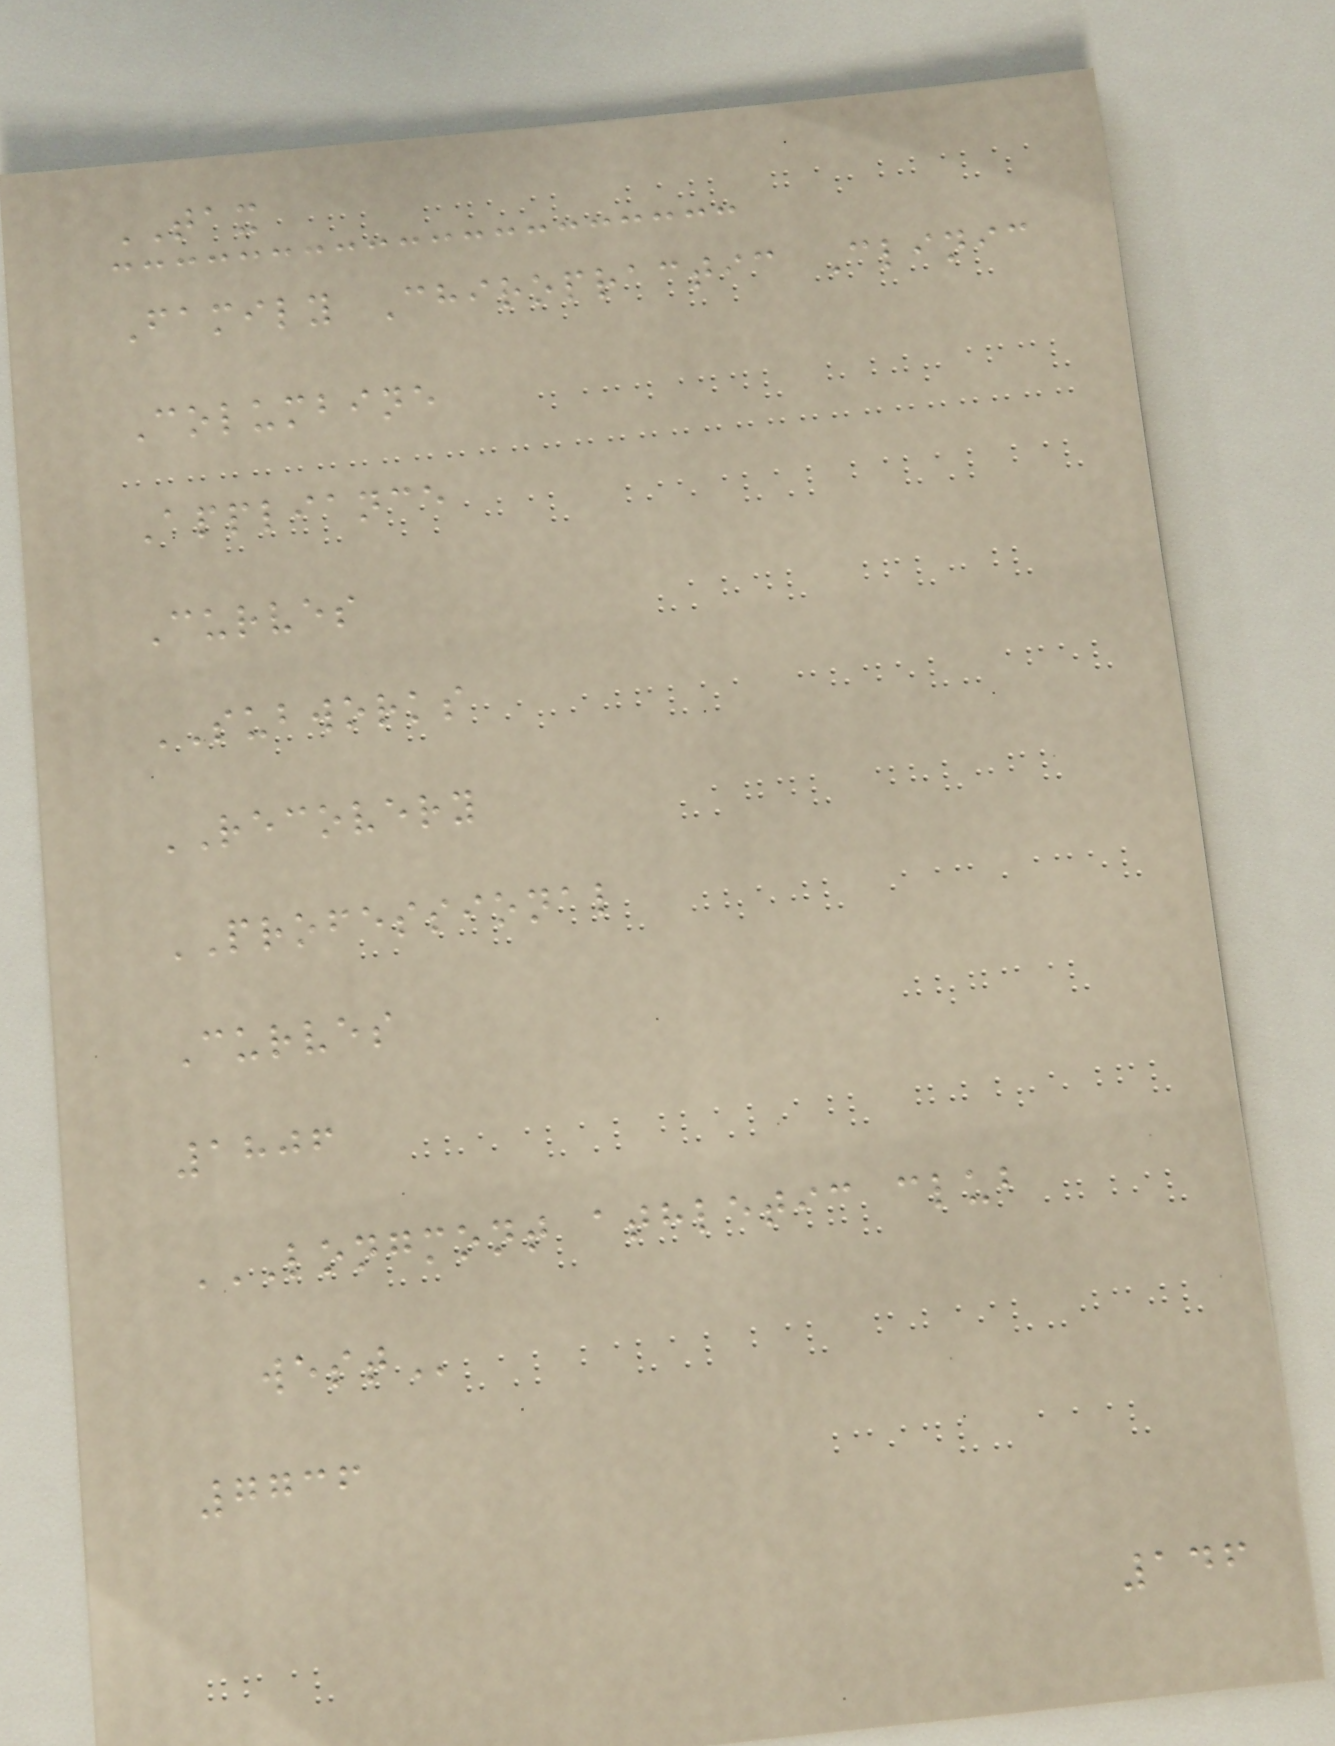TAX
Family Chiropractic Clinic
Columbine
Appliance
Curves
SUBWORKS
RECOVERY
PROFESSIONAL
Curves
1806
LONGMONT ATHLETIC CLUB
WEST
7736
146
